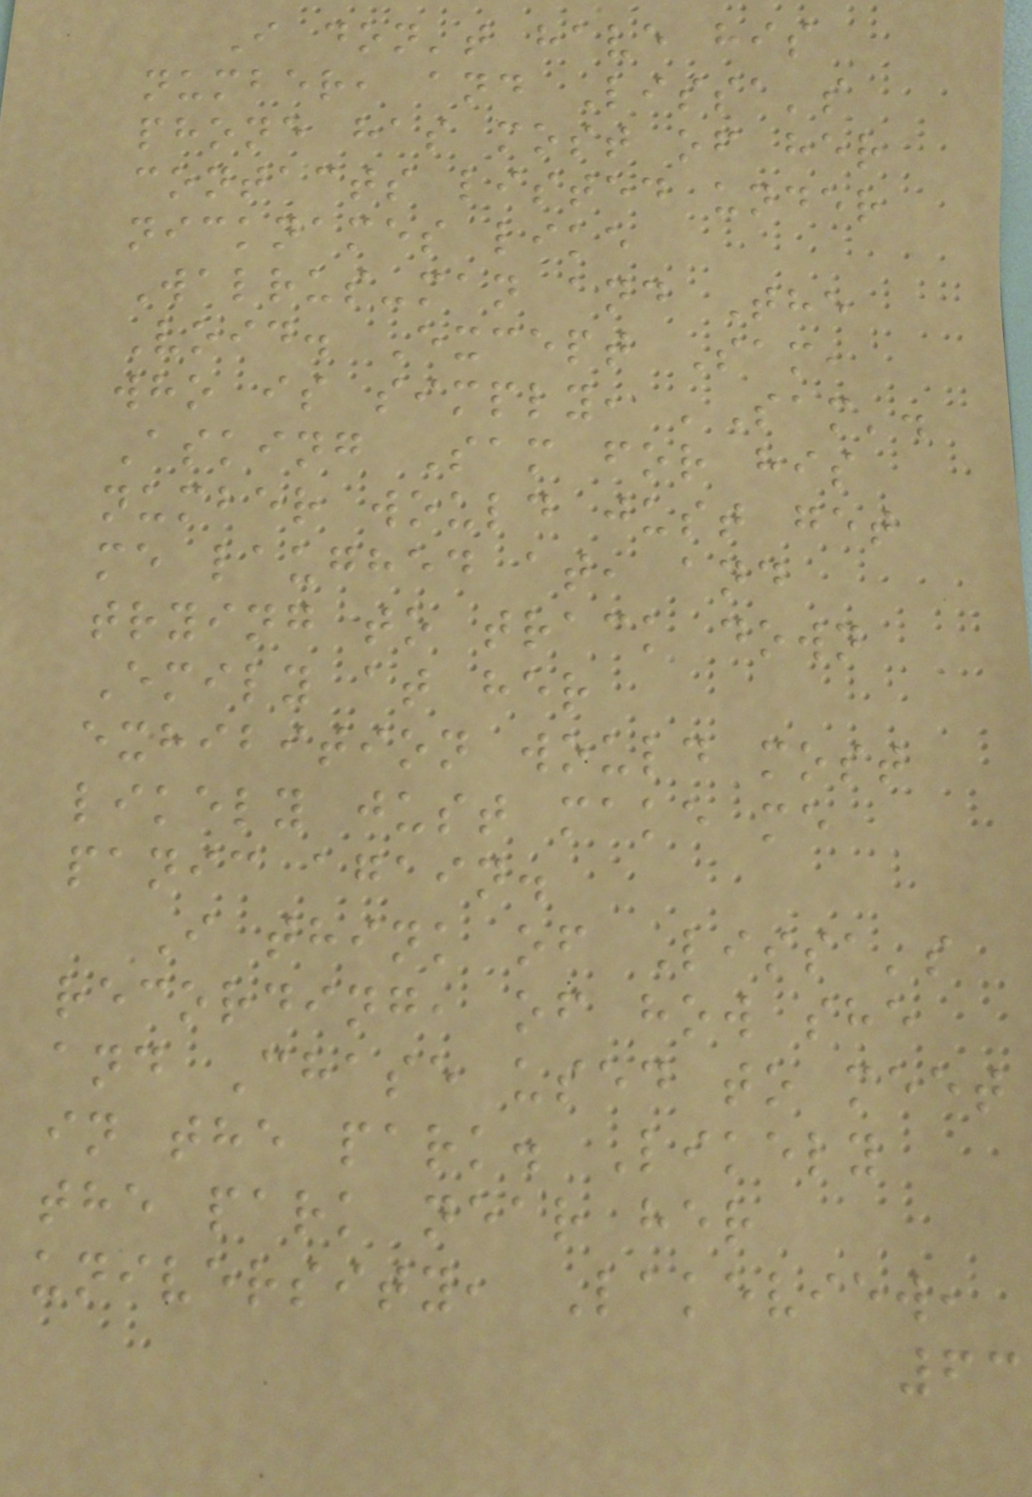I don't have his
number, and Lissa's
phone has most of her
contacts listed under
nicknames like
Walrus-man and The
Void. Except Sam,
who is simply, 'Sam'.
Asking Sam for his
number would just get
me laughed at, and
trying to track down
Emily at her
exhibition would most
likely just make me
panic again.
I think of Lissa's
recording, of how she
and Chase used to meet
in the park. Likely
the park near her
university, Lakeview,
63
